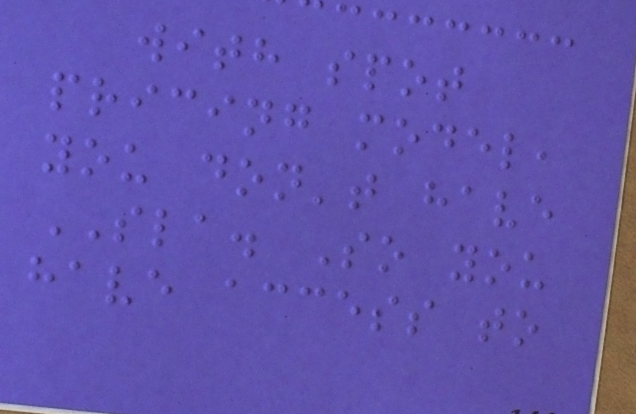with spot
pricing model,
you don't have
SLA. So you
have access to
